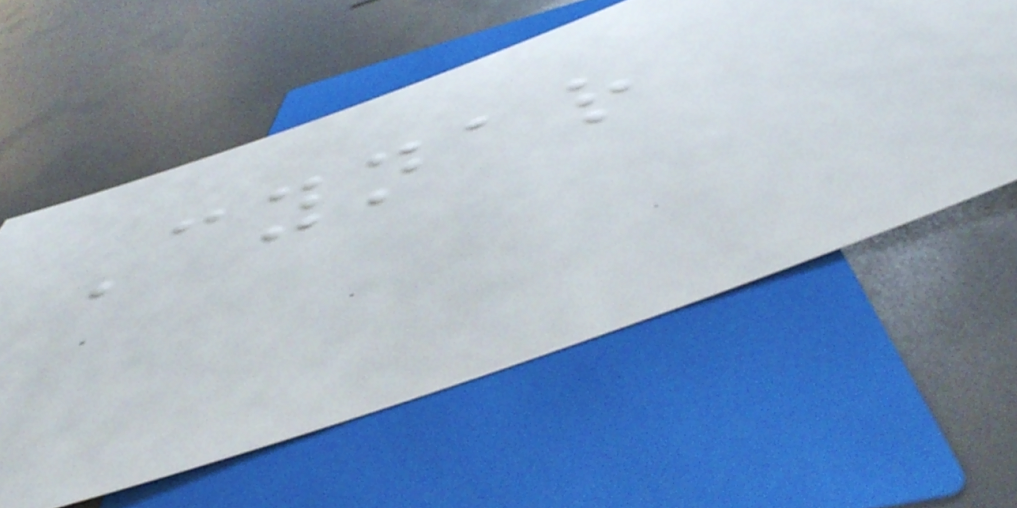Cynar
